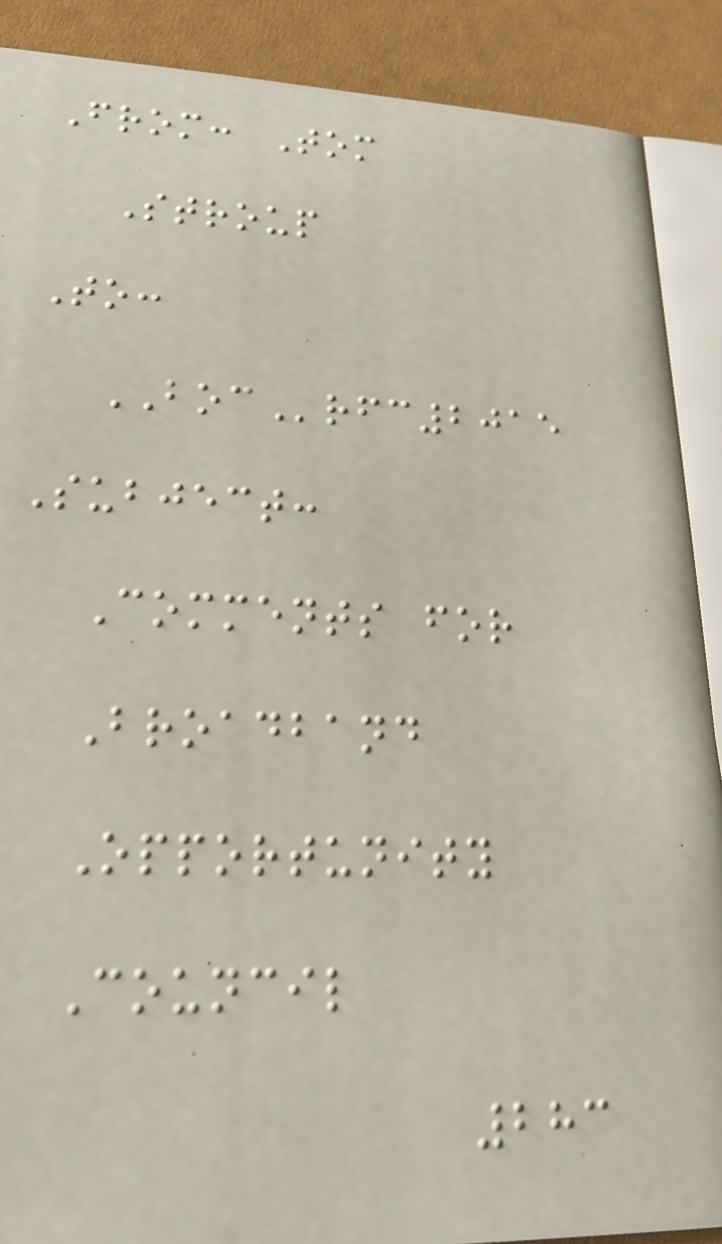From: Tom
Stroup
To:
BOCrfc2015
Subject:
Comments for
Broadband
Opportunity
Council
283
